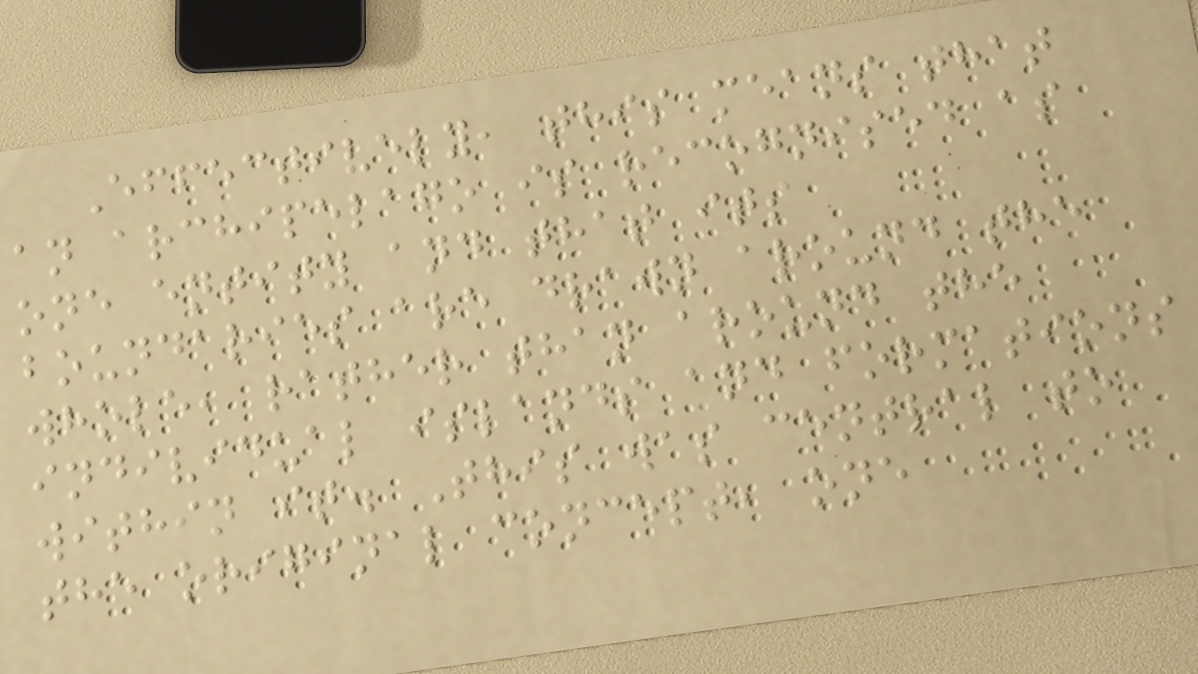Effectively, this means that
an archipelago is recognised as
one entity and that its
boundaries are drawn around the
whole, rather than around the
individual islands and formations
within it. This was central to
the original concept, one
